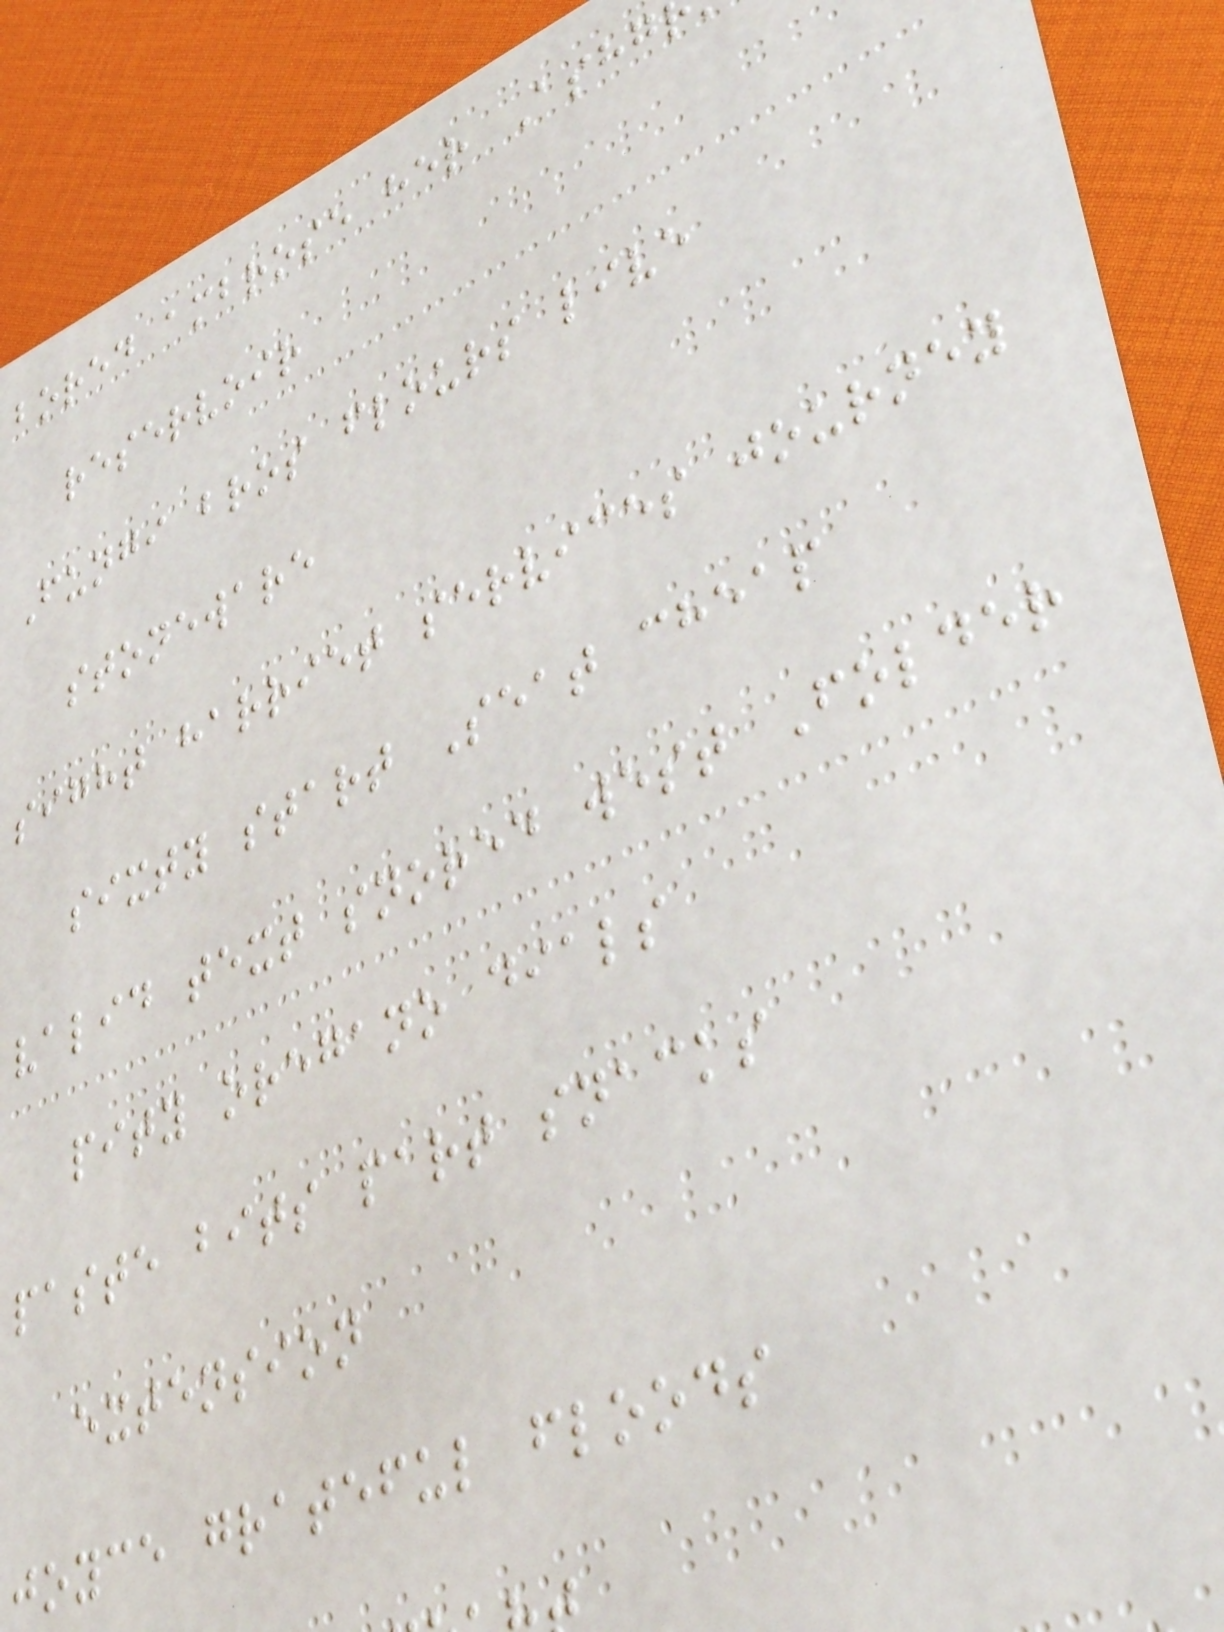bored ambrose her Ashg
reservoir
Fungi bros flours live
stoneware
sight harriet services journey
sixty start Seat cheap
valid text snored west Folder
pity oregano dials
paste bits part snacks
extension
joyce grateful floods
